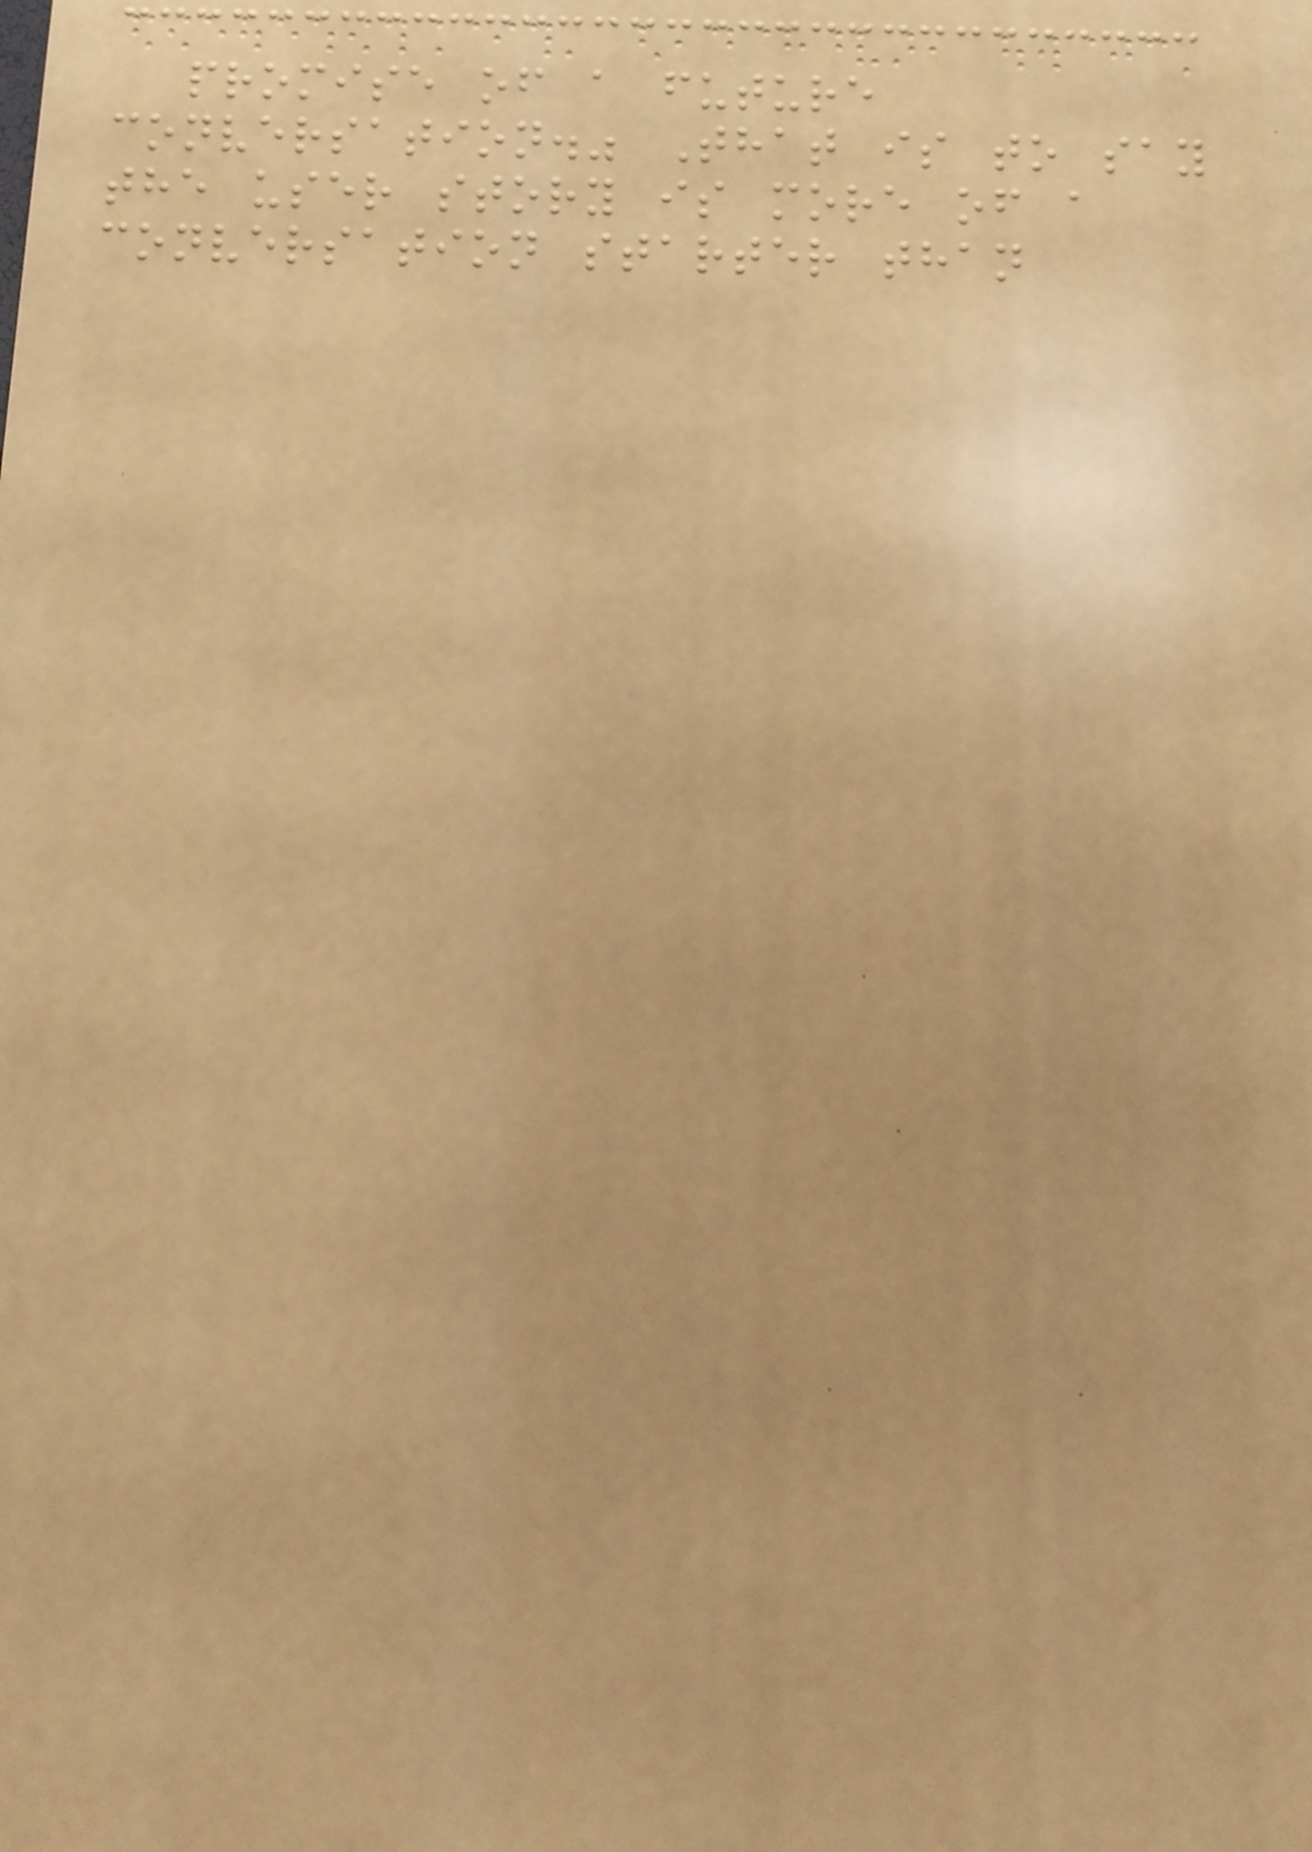promise of a future
conversation." That is to say
the user story is more of a
conversation starter than
